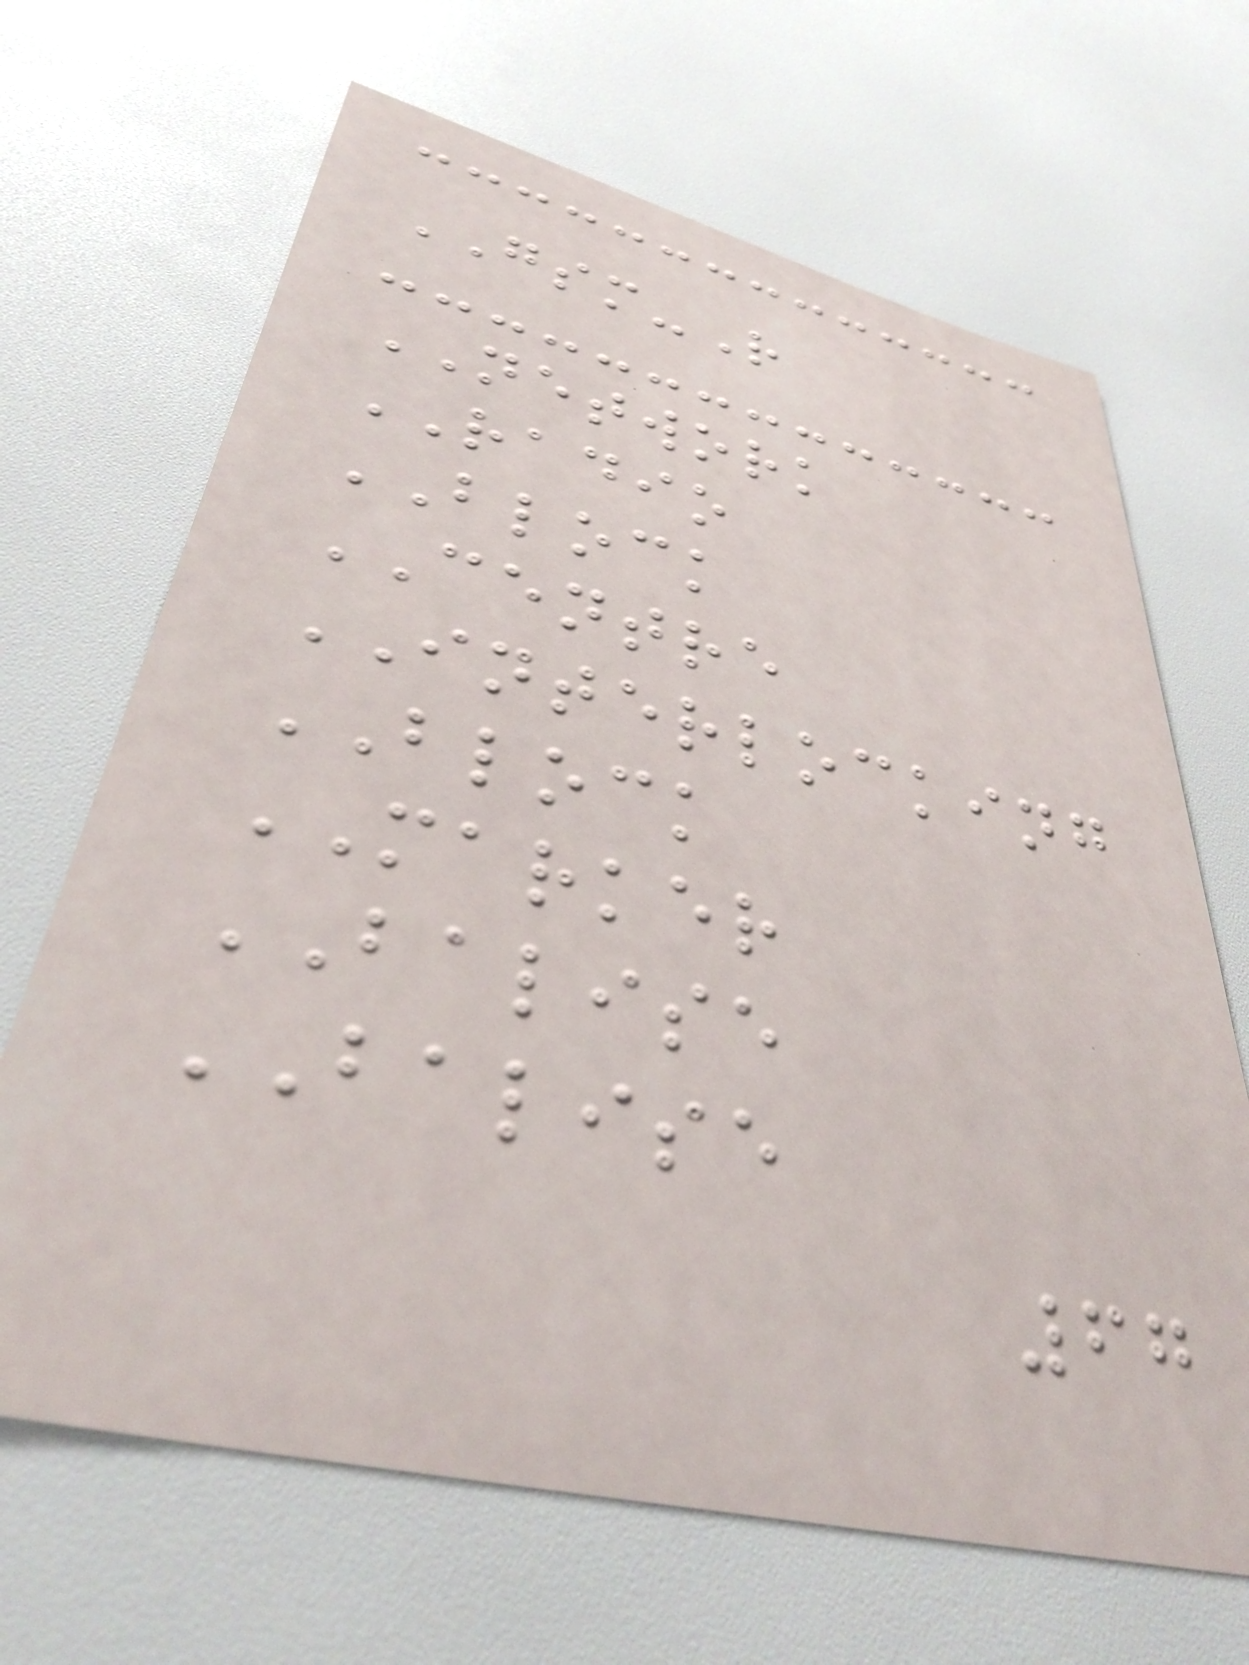GSM-R
NETWORK
RADIO
BLOCK
CENTRE
INTERLOCKING
BLOCK
MARKER
BALISE
BALISE
67
